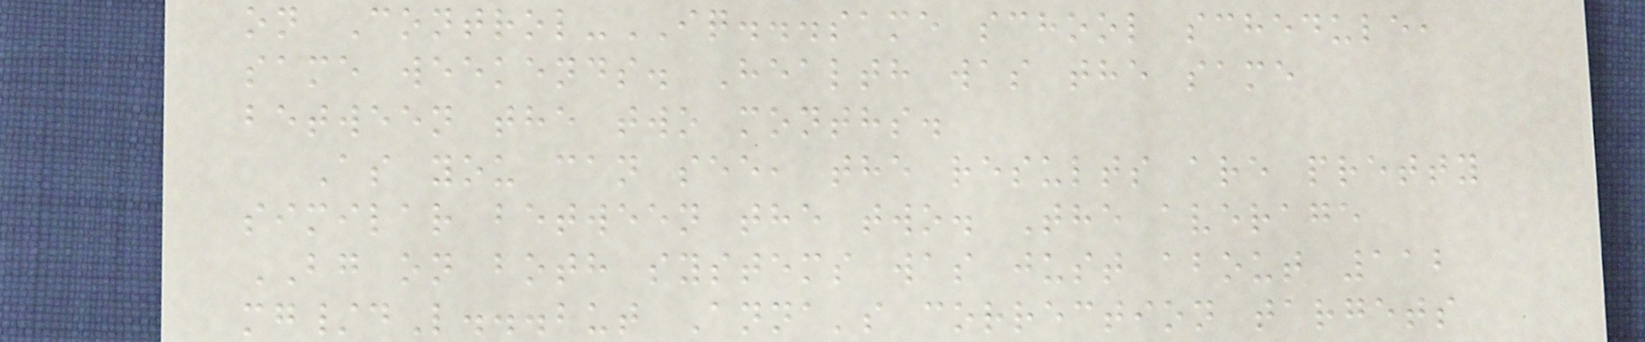on Control-IQ...same school schedule,
same weekends. Health was the same
between the two months.
As you can see, the results are pretty
similar between the two. The average
BG on both systems was just about 112
mg/dL...but Anna's correction targets
